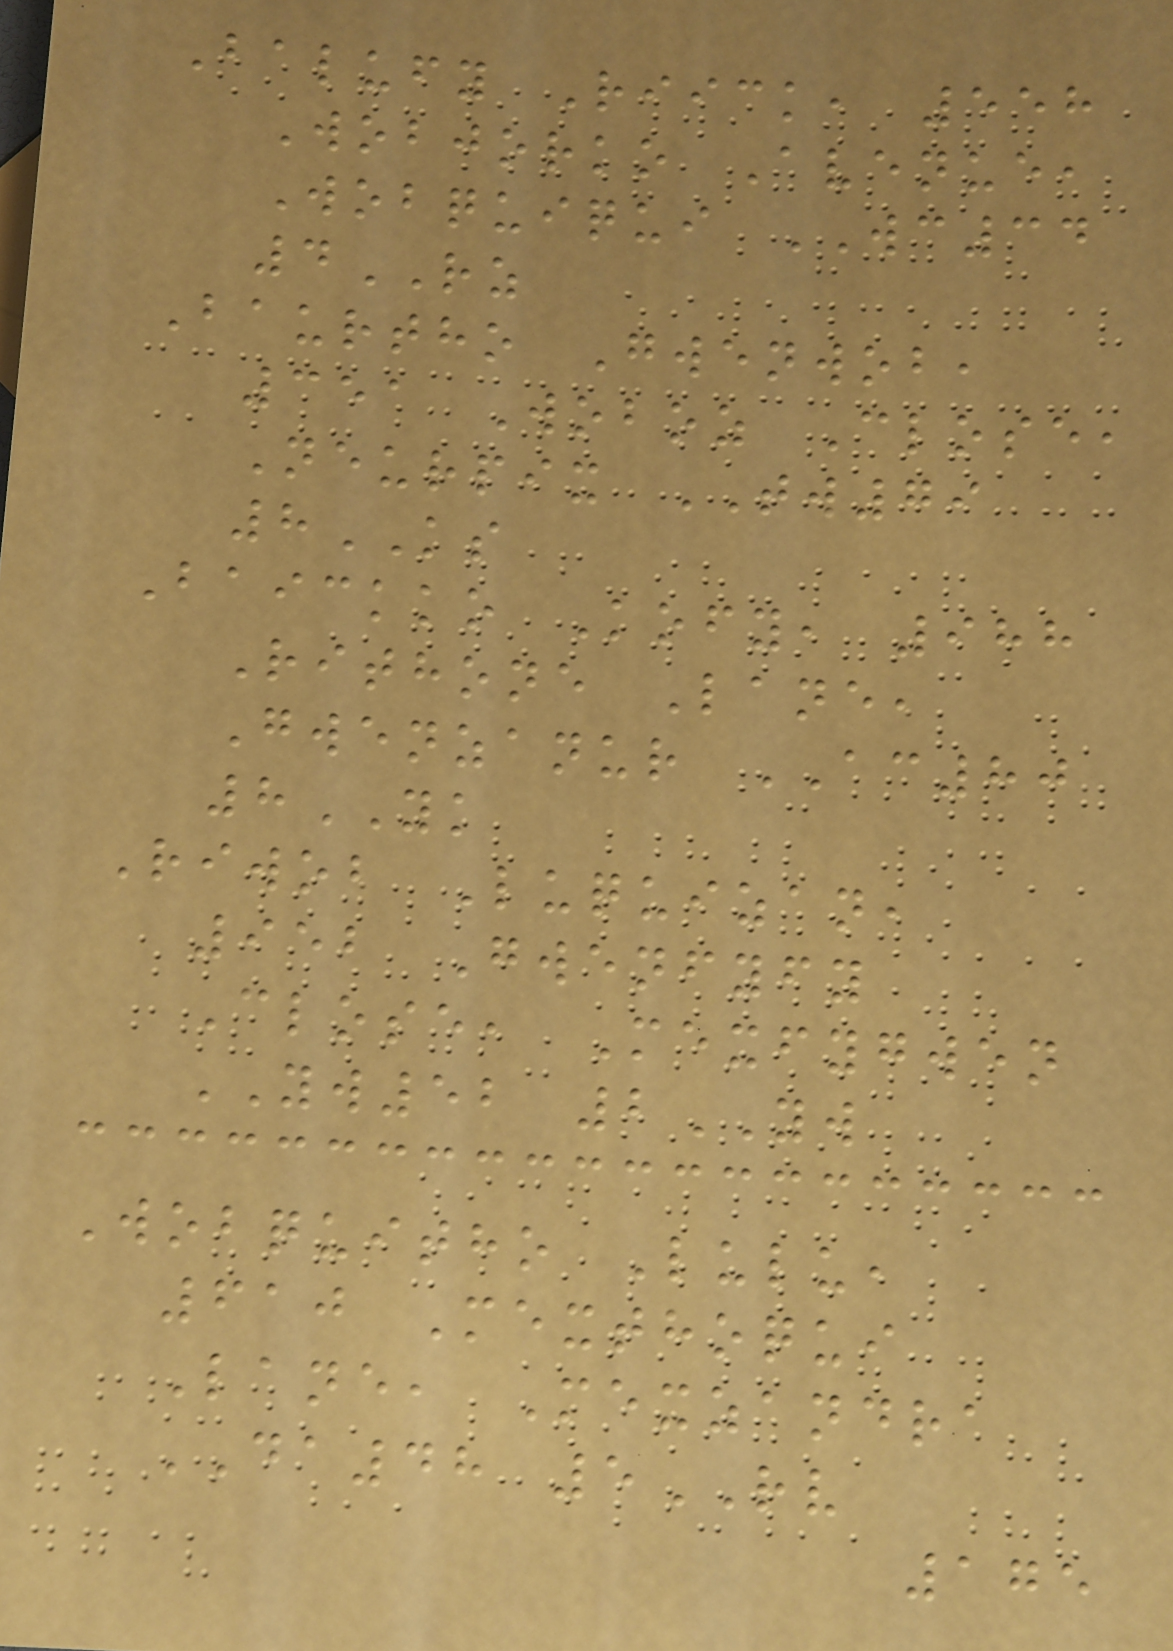Balufy Riick, 558
Wobjorko Avenue,
Wobquiqui WC34
4RZ
Baurtho Gwenwob,
351 Woboz Close,
Neurpix TW79
8KS
Baickko Kofy, 988
Rithone Lane,
Gwenzanur AC80
8YK
Riwob Luquizan,
952 Gwenfyfy
Close, Mexfygwen
YW52 2YW
Wobquitho Lulu,
610 Mexthoqui
Lane, Mexzandra
DA48 5RV
175
